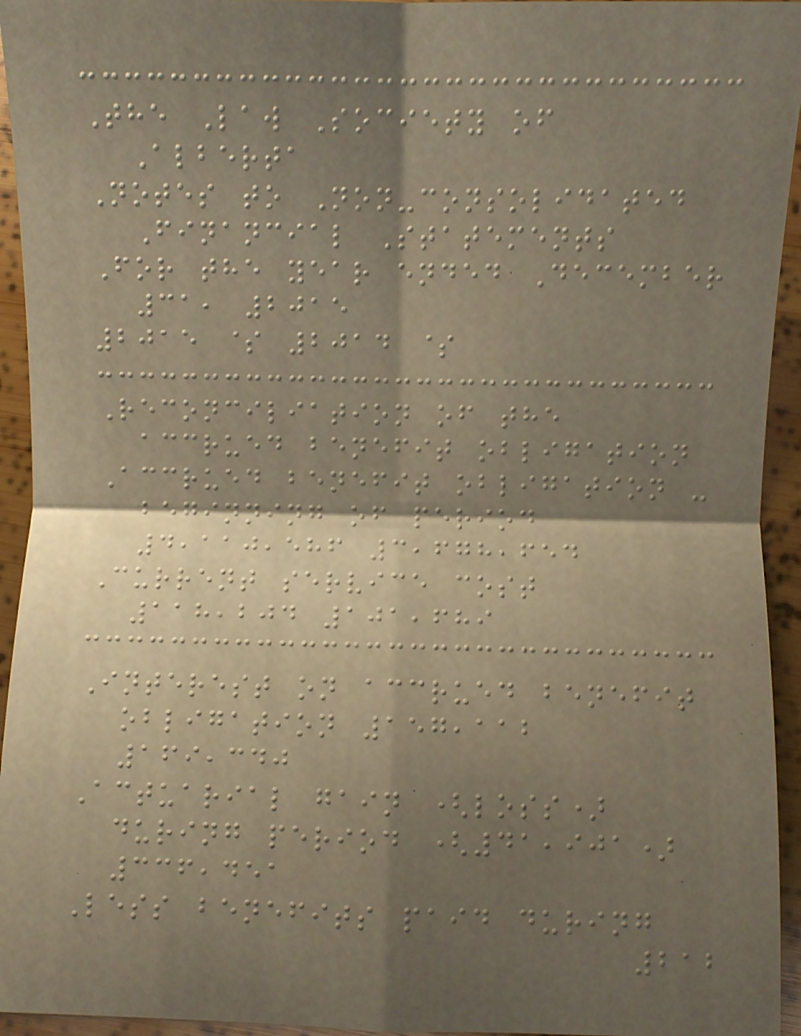The Law Society of
Alberta
Notes to Non-consolidated
Financial Statements
For the year ended December
31, 2015
2015 $ 2014 $
Reconciliation of the
accrued benefit obligation
Accrued benefit obligation -
beginning of period
4,110,586 3,678,654
Current service cost
118,204 101,689
Interest on accrued benefit
obligation 157,112
169,340
Actuarial gain (loss)
during period (41,901)
336,451
Less benefits paid during
212
